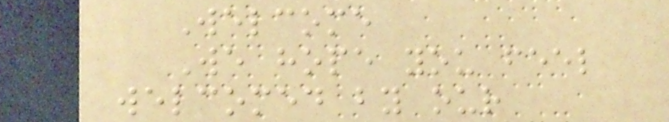Welcome
We hope you feel
welcomed by our
